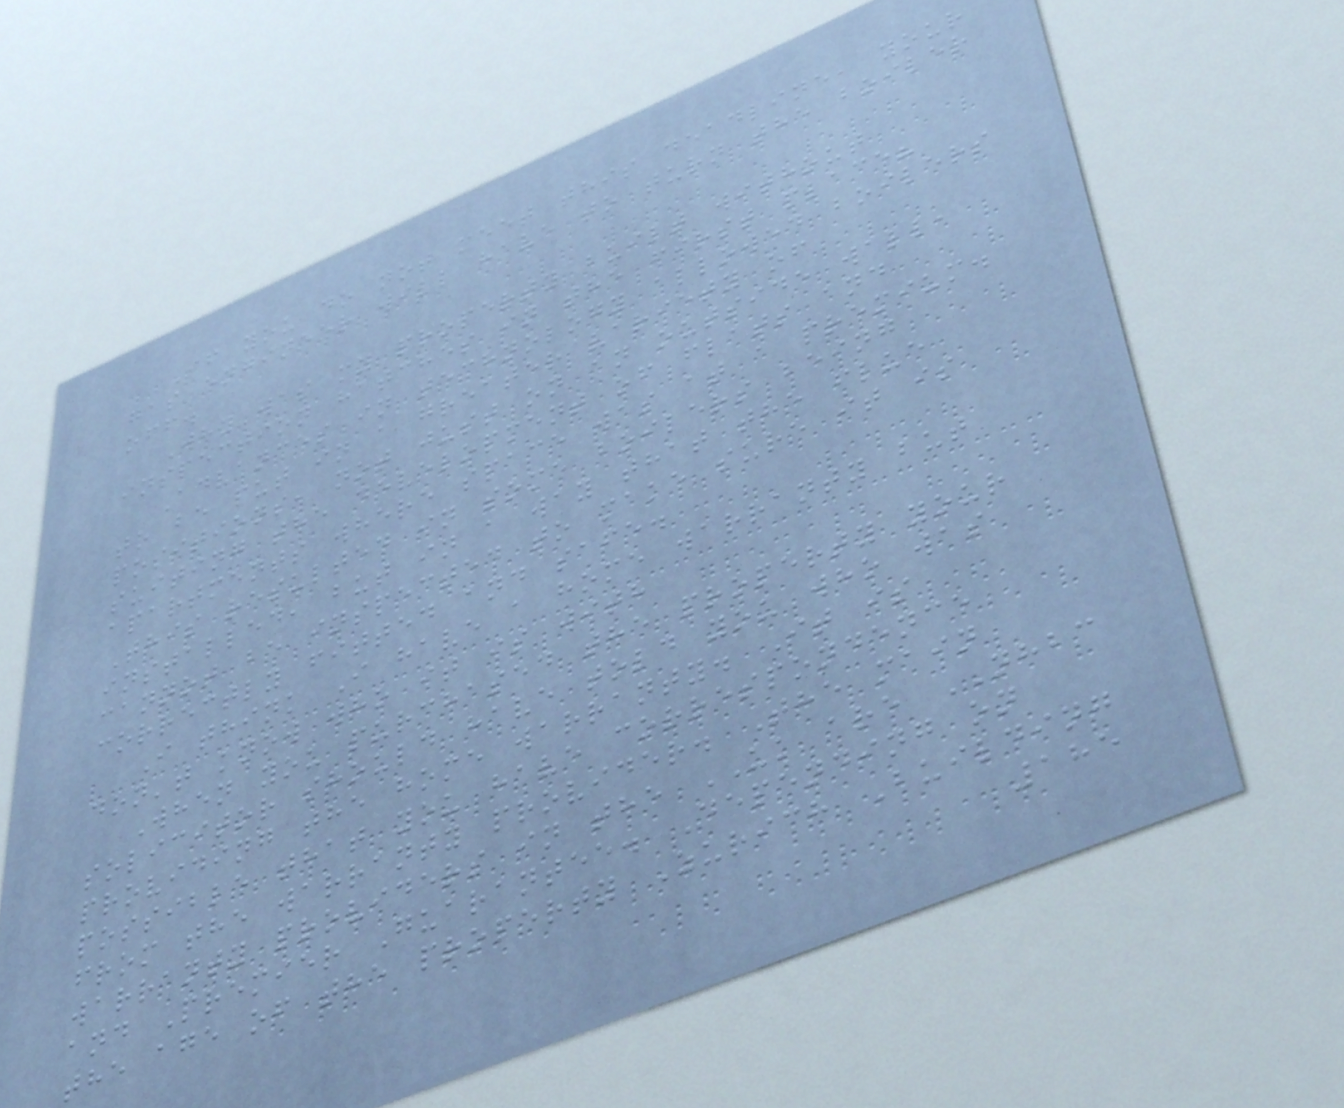If you do not meet this deadline, your
gas engineer will have to turn the boiler
off.
Why was my property built without
inspection hatches in the first place?
Advances in technology allowed boilers
to be put in a greater variety of
positions, not just on an outside wall,
suiting the development of flats and
apartments where space was at a premium.
This resulted in some boilers being
installed, but in a way that the flue
cannot be inspected to make sure it is
correctly fitted and safe.
I think I have a home warranty but
don't know who it is with
When you purchased the property your
solicitor should have told you who was
providing the home warranty. It is
possible that you have correspondence
from the warranty provider. The main
warranty providers in the UK are NHBC
and Premier Guarantee. Depending on
the age of the property Zurich Building
185
